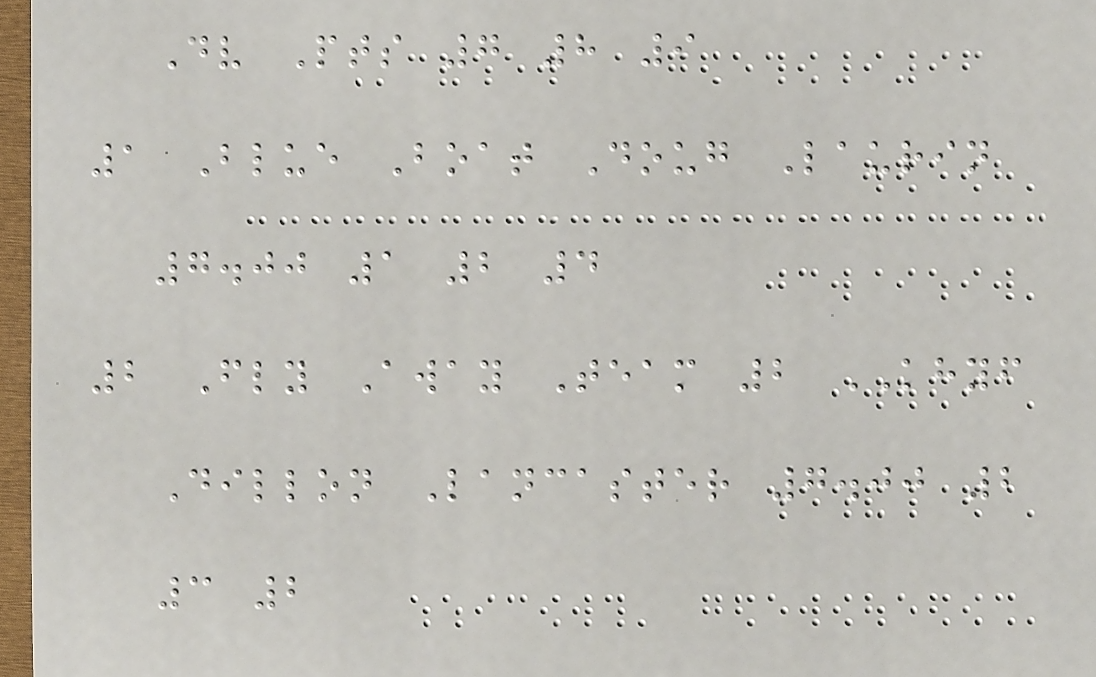Dv Pts 7 8 9
1 Blue Boat Doug Laurin
7.00 1 2 4
2 Fly Away Team 2 KHYF
Dillon Lancaster 7.00 2
3 2
